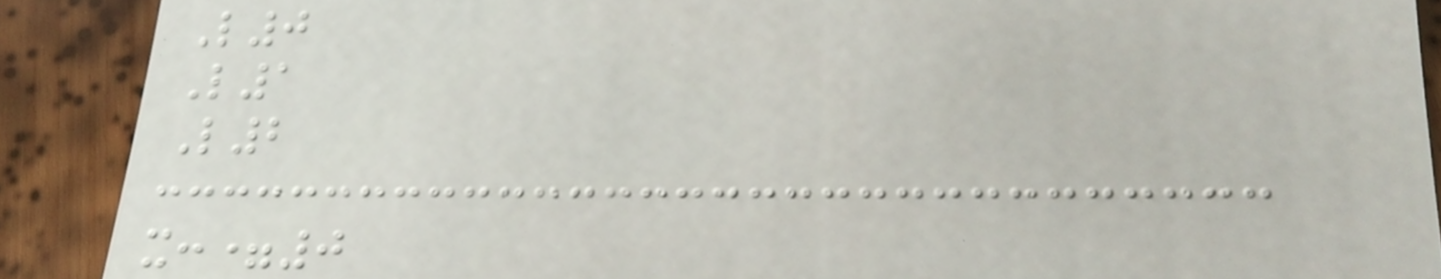L0
L1
L2
x:=0
